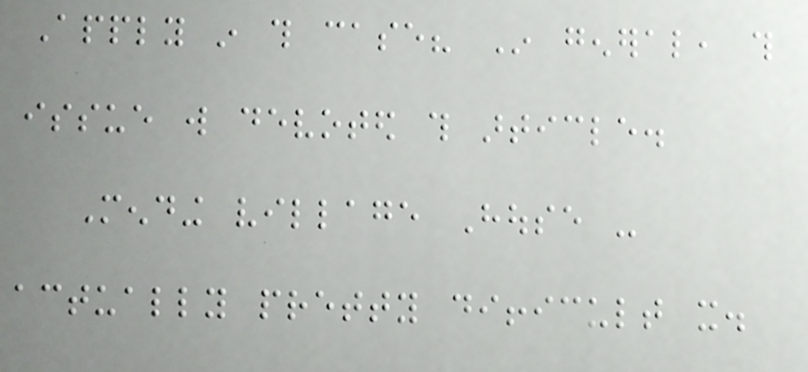Apply in this case? In general, this
issue will devoted this article.
Mending village House -
actually pretty difficult it.
